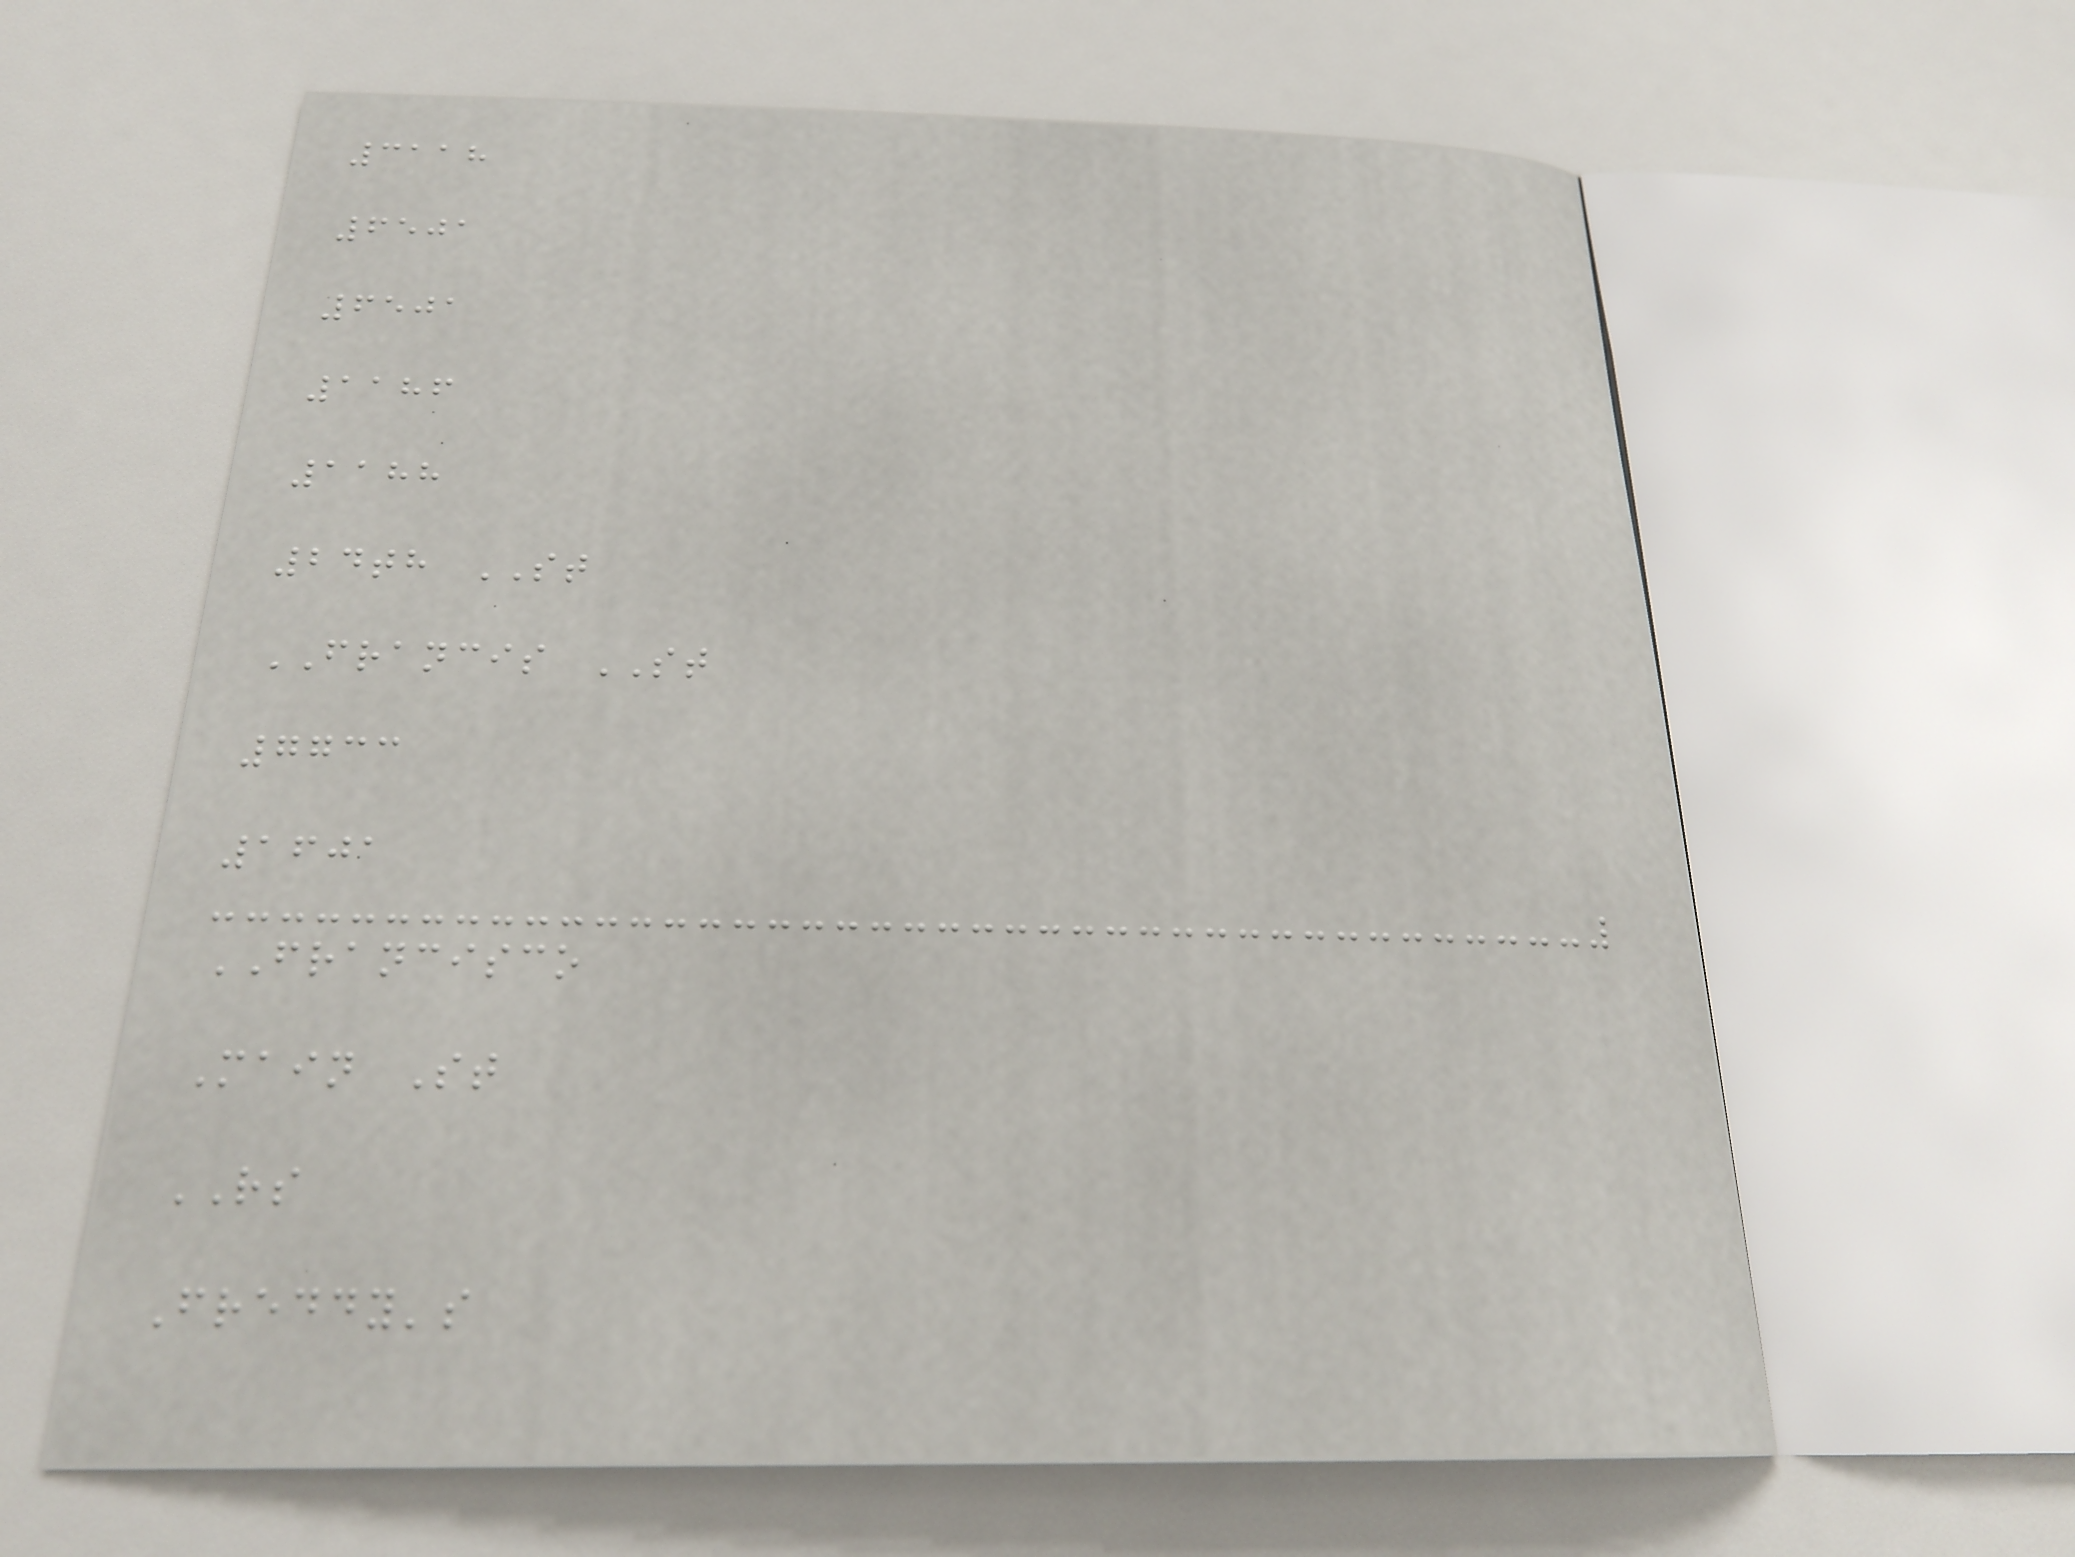3118
6501
6501
1186
1188
24th ST
FRANCIS ST
7733
1601
FRANCISCO
Main St
RS
Freddy's
